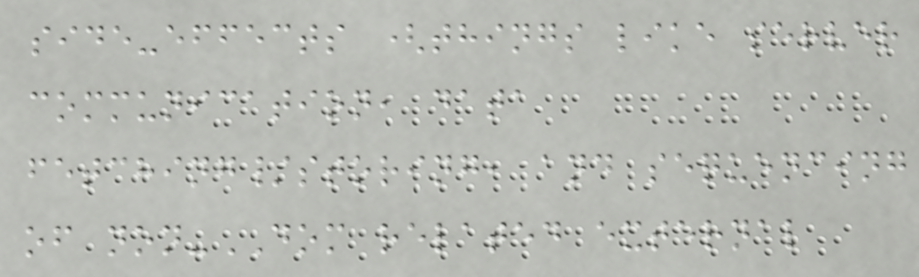side-effects (things like server
communication, data
fetching/storing, and sequencing
of non-DOM related external
